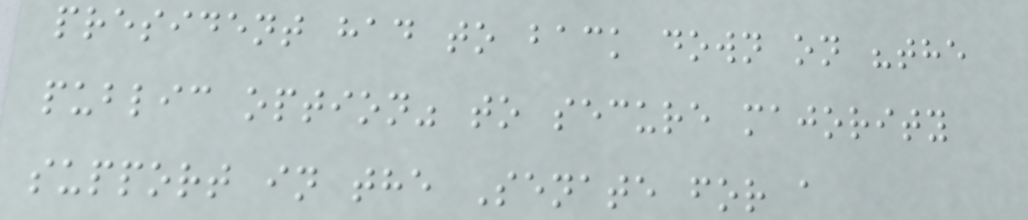president had to back down on "the
public option" to secure majority
support in the Senate for a
